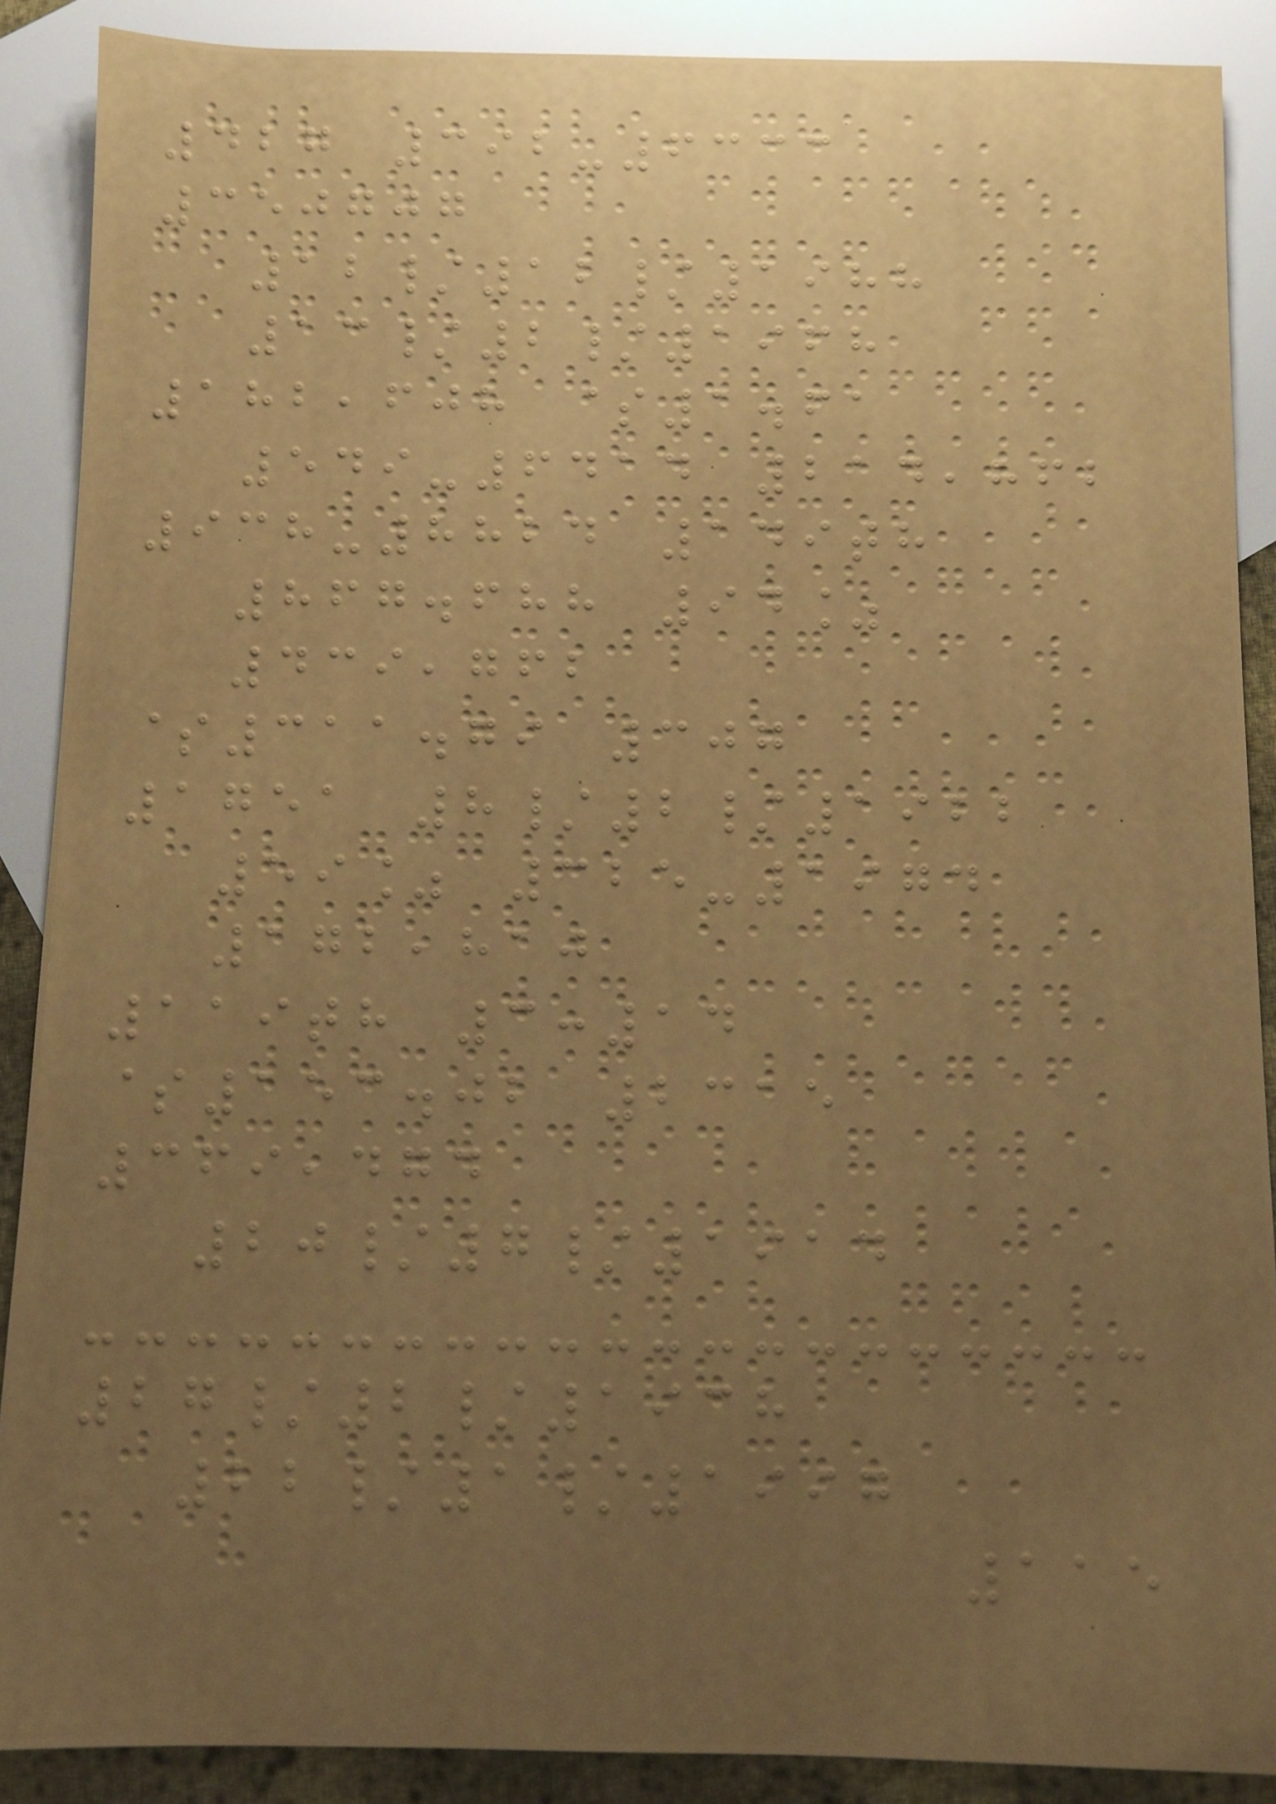427 392-6333
350707
12/12/1988
13/2/1968
182,608 $1.61
549-6414 214,862
938-8824 149th
867.688 94%
439,762
$311.79 307
1751 8/2/1922
59% 325-1974
172,810
119th 3:14
$153.02 2315
369,474
20/7/1914
27/2/1938
22/1/1997
115
